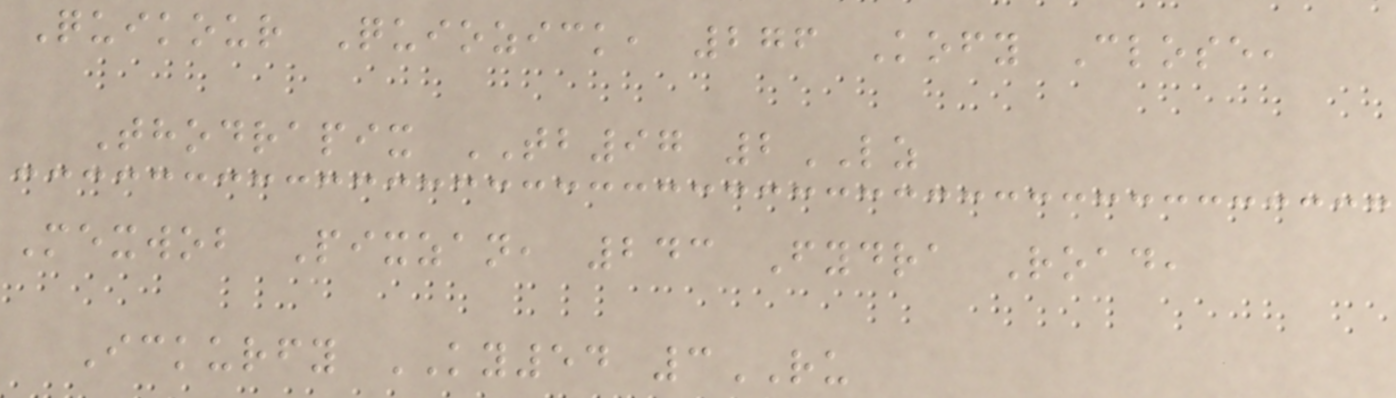Quikour Quiozick, 276 Kofy Close,
Thodrapix TB97 2LZ
Mexwob Pixzan, 243 Fydra Road,
Ickurfy KY54 3RU
